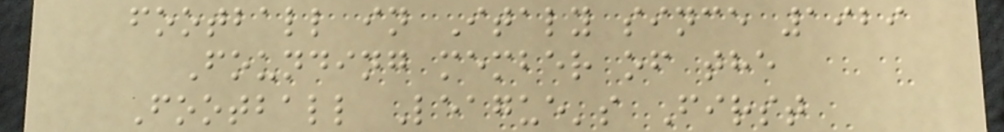football in Italy since 1929
Founding member of the
Football League's First
